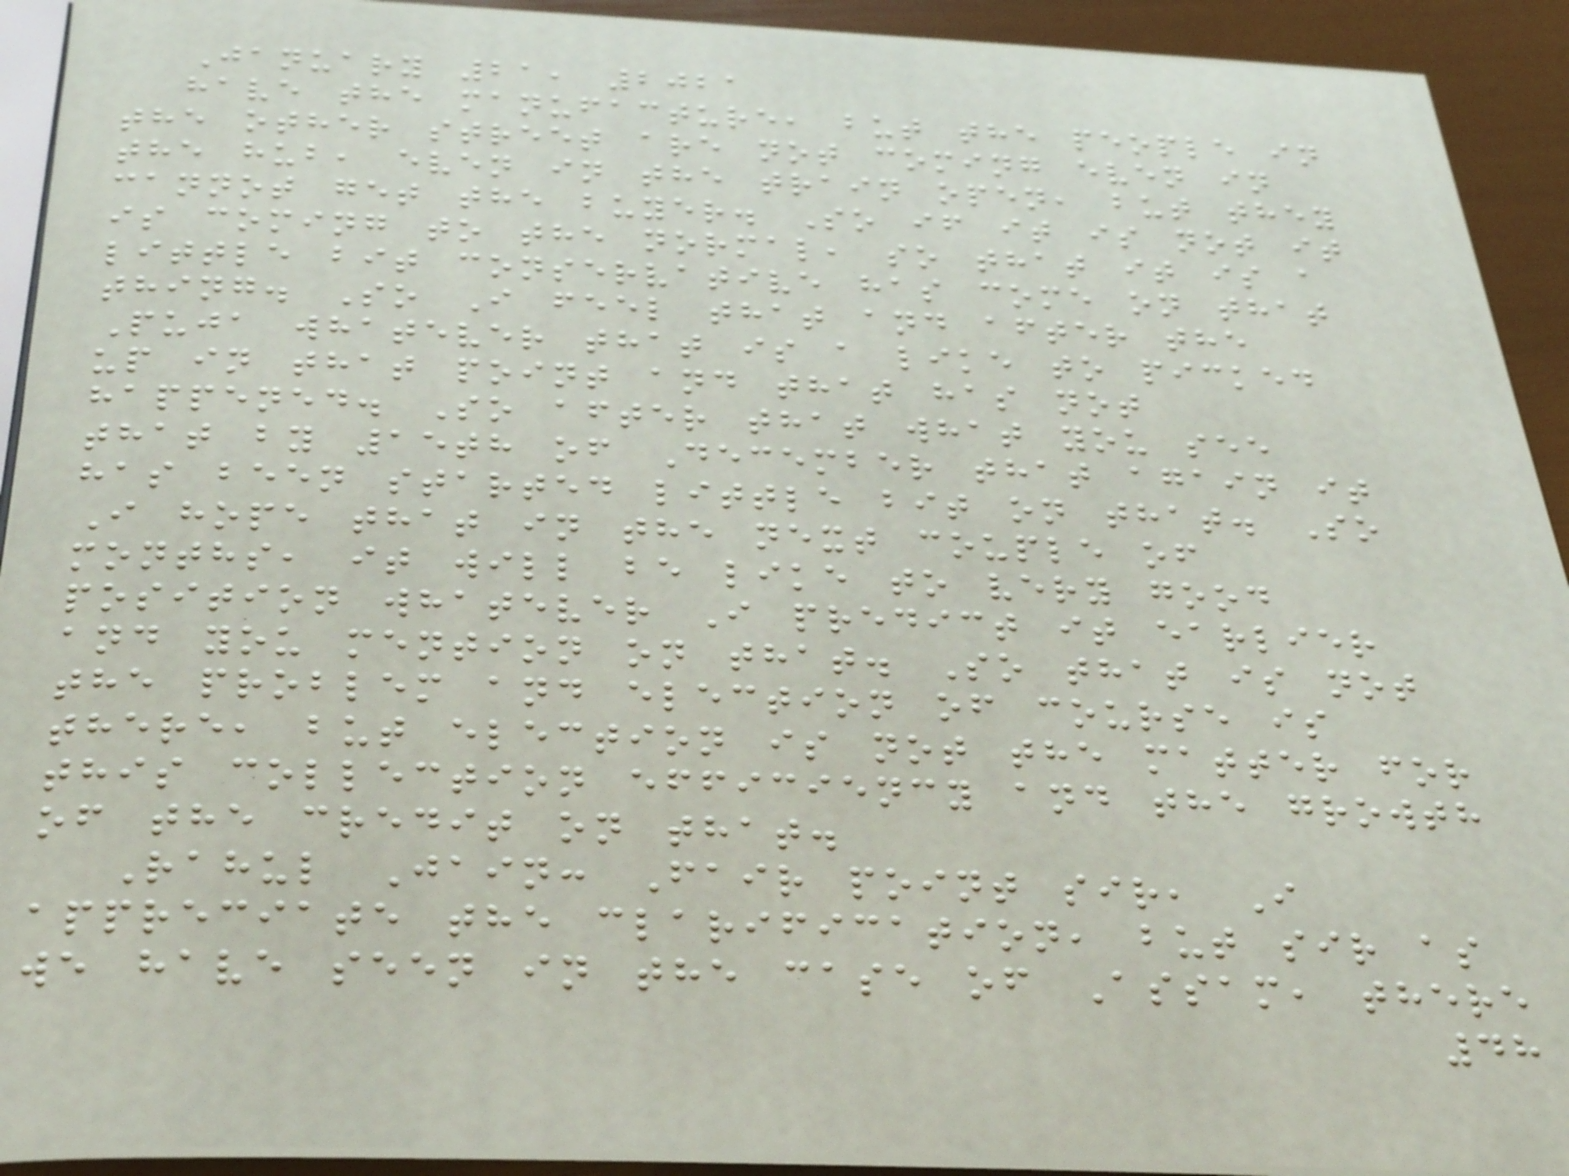January 21, 2021
have the manufacture, but the people in
the other street are not coming even in
the hub, even in the train open, but they
cannot get the buyer. So if it is not it
is coming to the normal, so that it is a
little bit conservative has come on that
thing. So I feel that and after the
Puja whatever that is a like to picked
up in that point and that has not
happened. So after that what you see
that by 15th of December that again it
has been started little bit on that. So
I hope that in the next couple of
months, it will be like to very good
position whatever I predict it earlier
and you mention on that. So that is not
the problem and election of course is
there, but election is not the matter for
this collection efficiency and the growth
of the credit on that.
Rahul Jain: Fair point sir, I
appreciate the clarification, but sir as
we have seen in the case of Assam, there
48
